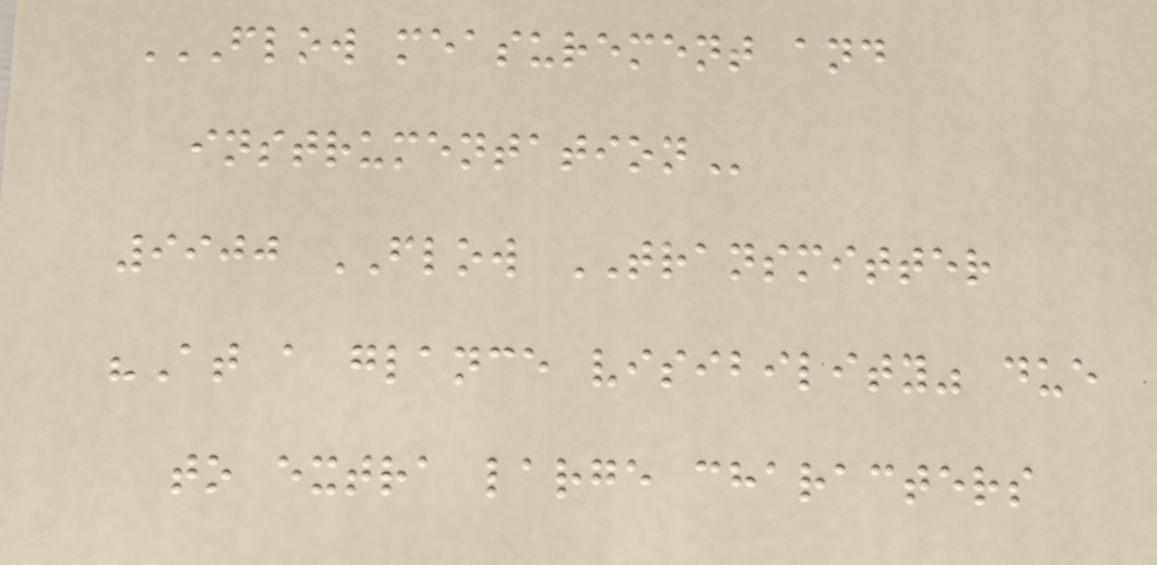FLOW MEASUREMENT AND
INSTRUMENTATION
9900 FLOW TRANSMITTER
"At a glance visibility" due
to extra large characters
